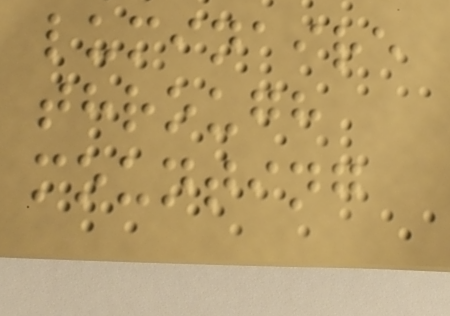luminaire
through
mounting
